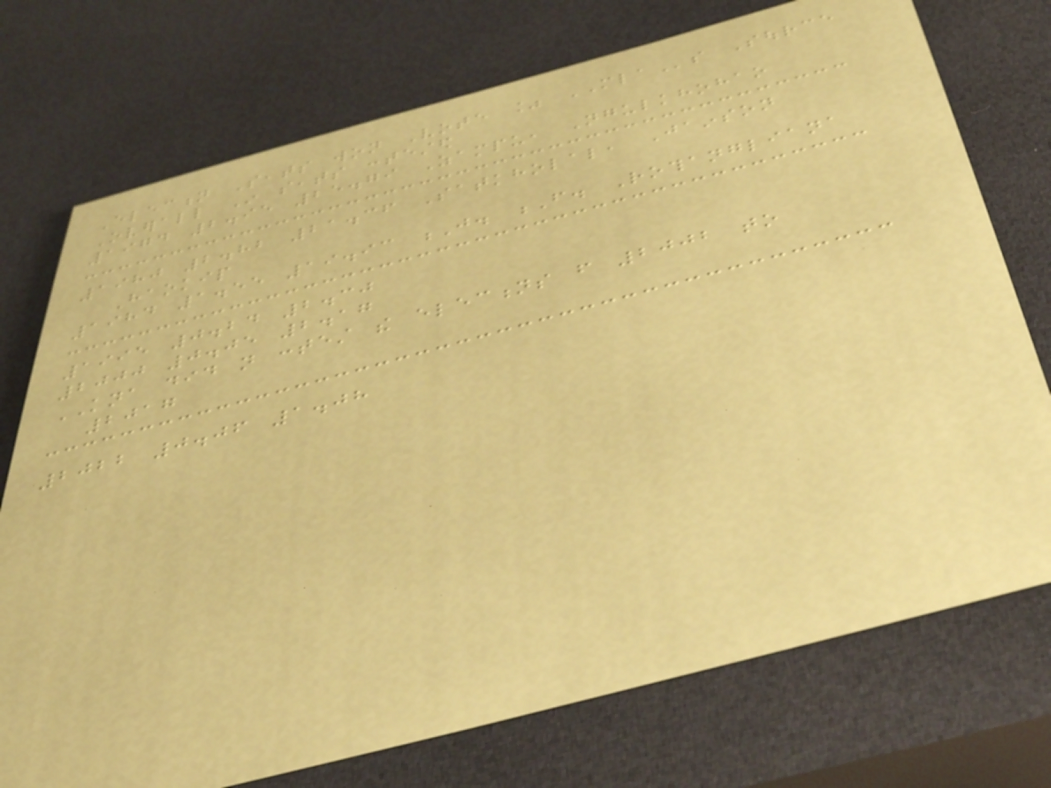Election Seats won Vote % MLAs Source
Overall In seats contested
1974 2.95 25.79 Zampu, Ngulkhohao
1980 2.82 21.36 Satkholal, Jainson
Haokip
1984 1.55 19.93 J. F. Rothangliana
1995 0.24 2.30
2000 0.05 2.17
KNA did not contest the elections from 2002 to
2017
2022 0.06 1.08
